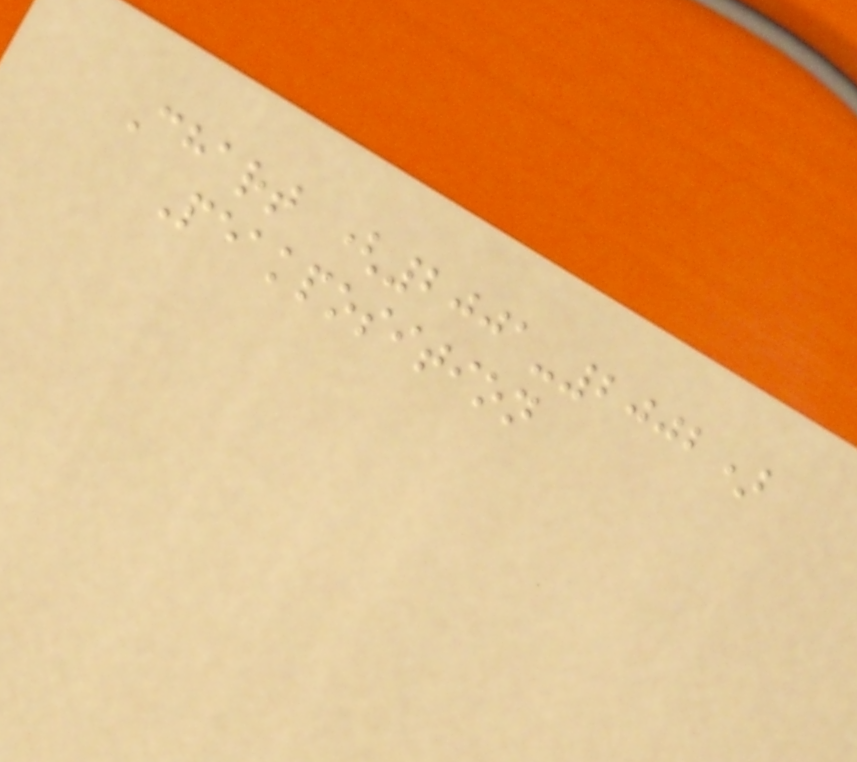Chart (2001-2002)
Peakposition
